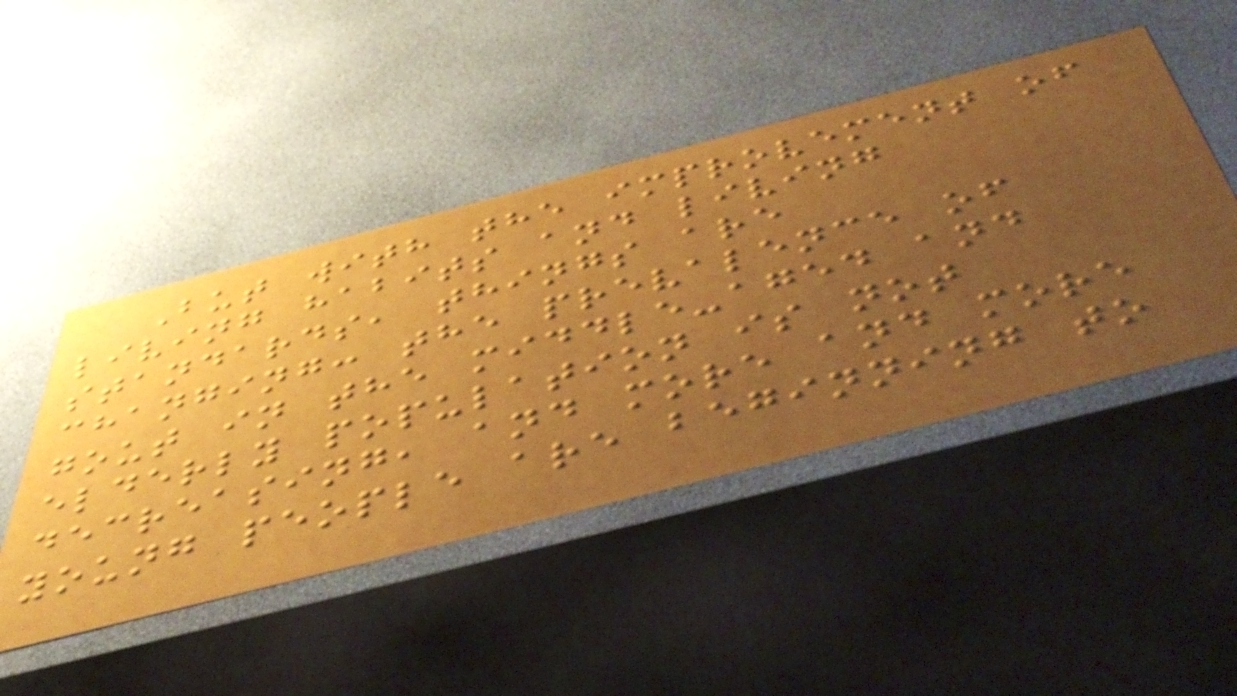But with the improvement of
living habits and living
standards, things are
changing: the prevalence of
gout in the middle-aged and
elderly population is not
decreasing, and more and more
young people are beginning to
